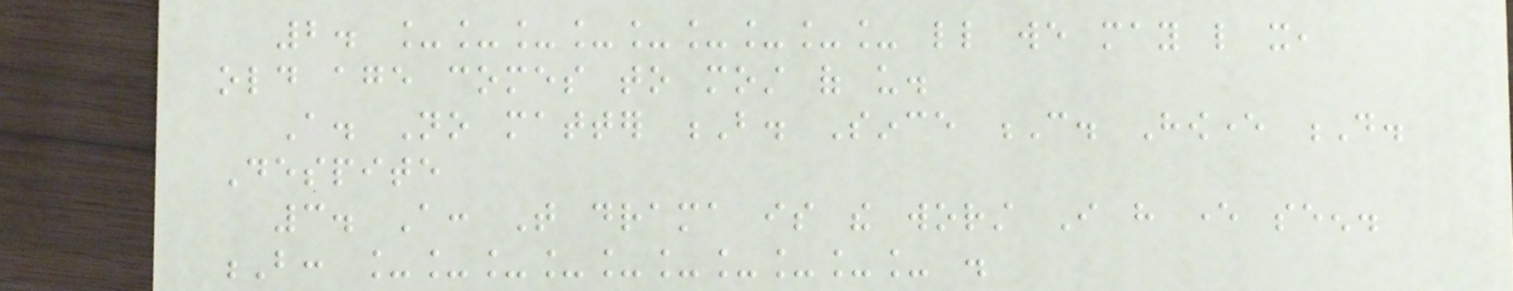2. _________ little we may like it,
old age comes to most of us.
A. No matter B. Since C. However D.
Despite
3. A: That drama is the worst I have ever seen.
B: __________ .
